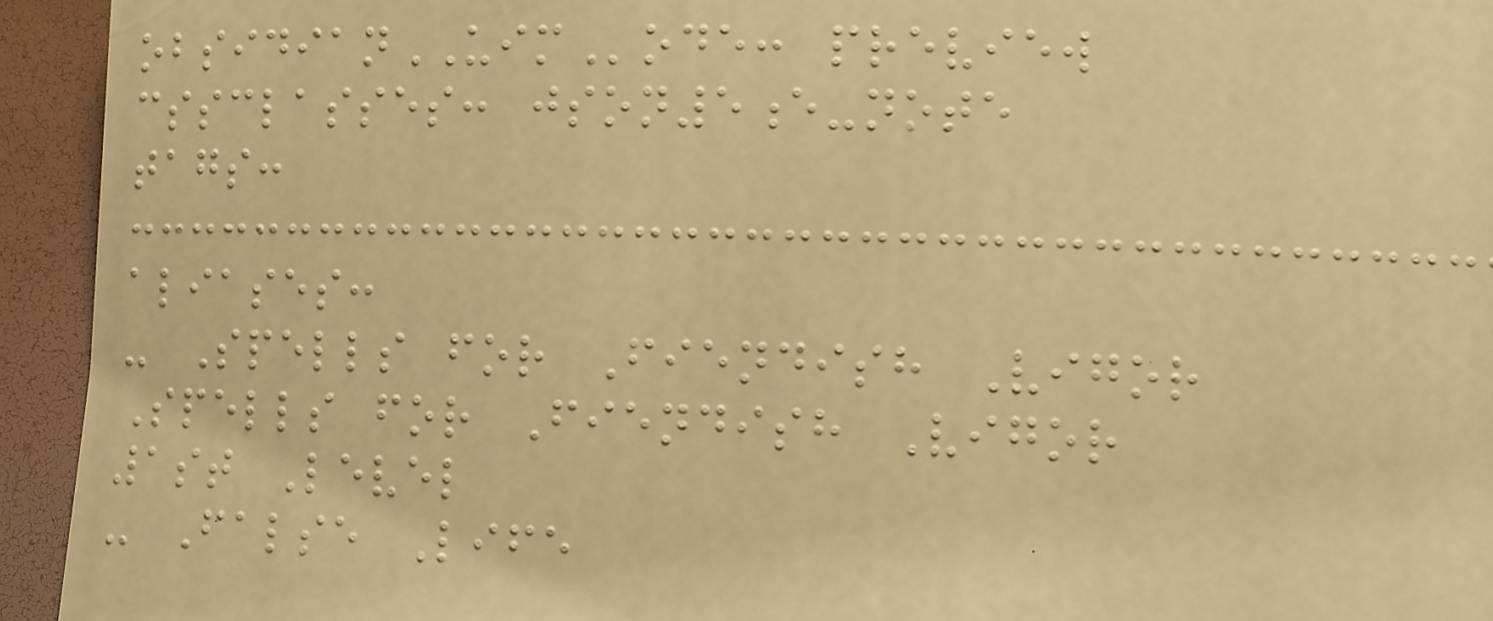obsidianUIMode: preview
cssclasses: json5e-note
tags:
aliases:
- Spells for Fiendish Vigor
Spells for Fiendish Vigor
1st Level
- False Life
